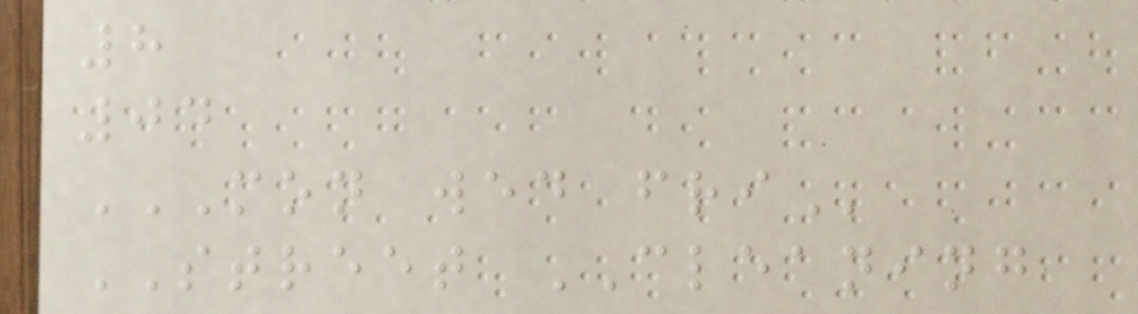8
04
MON WED FRI
STREET CLEANING
